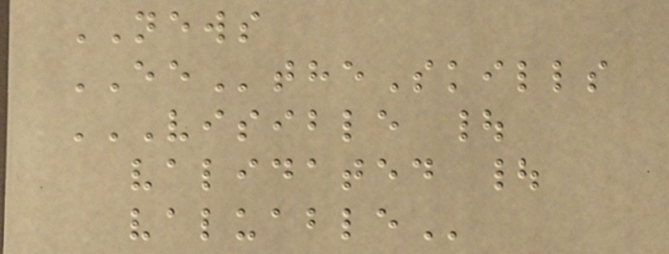NEWS
EEtheSkills
VISIBLE |
VALIDATED |
VALUABLE
